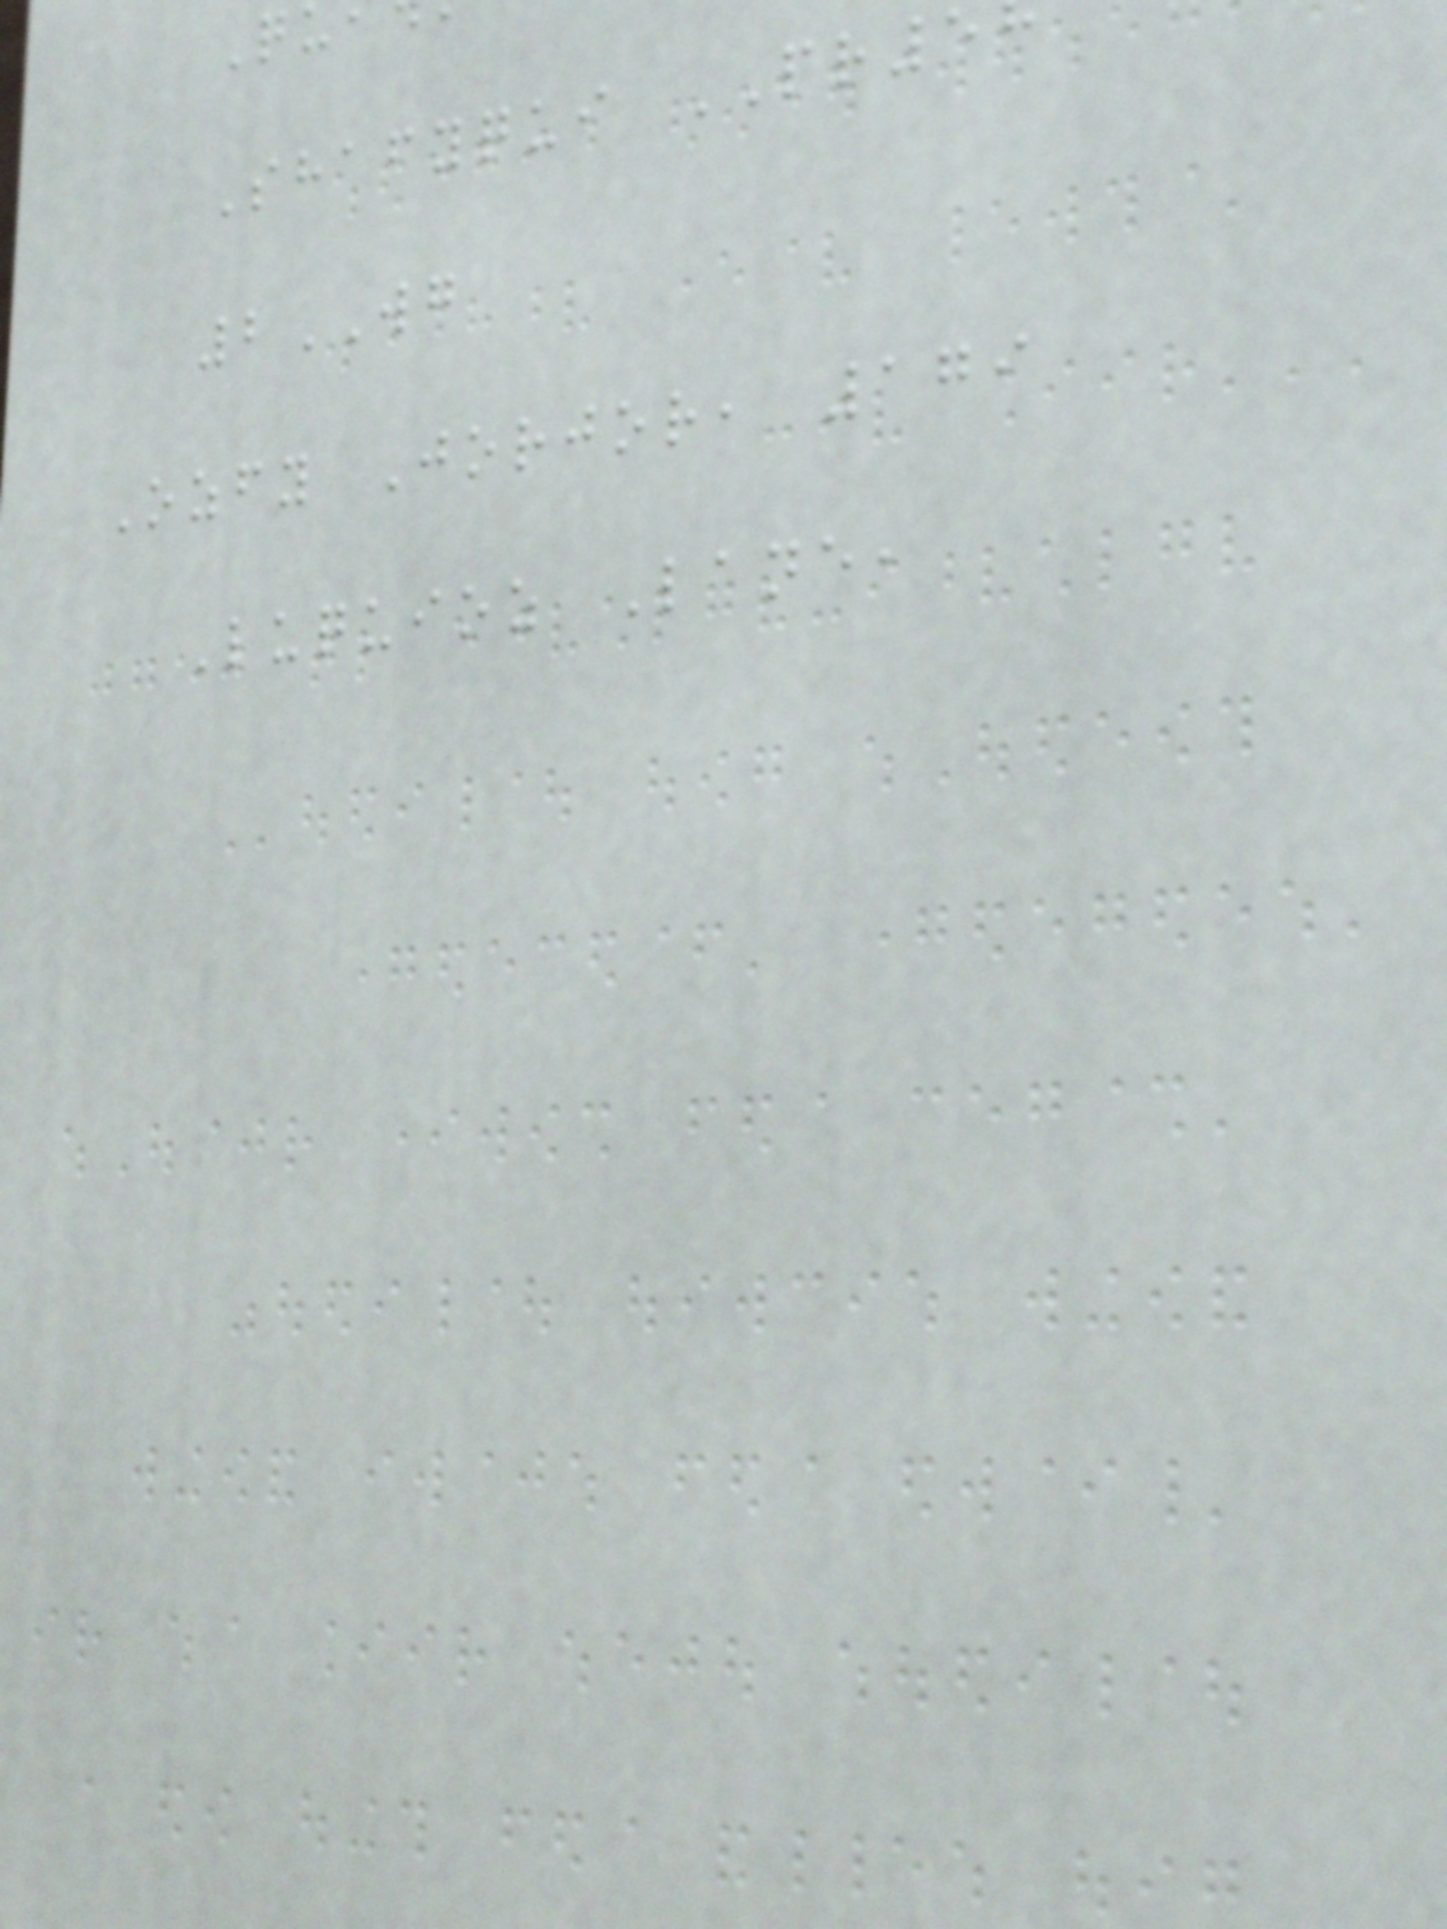Shafyqui PR5
2WG
Ozfy Jorjor, 179
Luquioz Lane,
